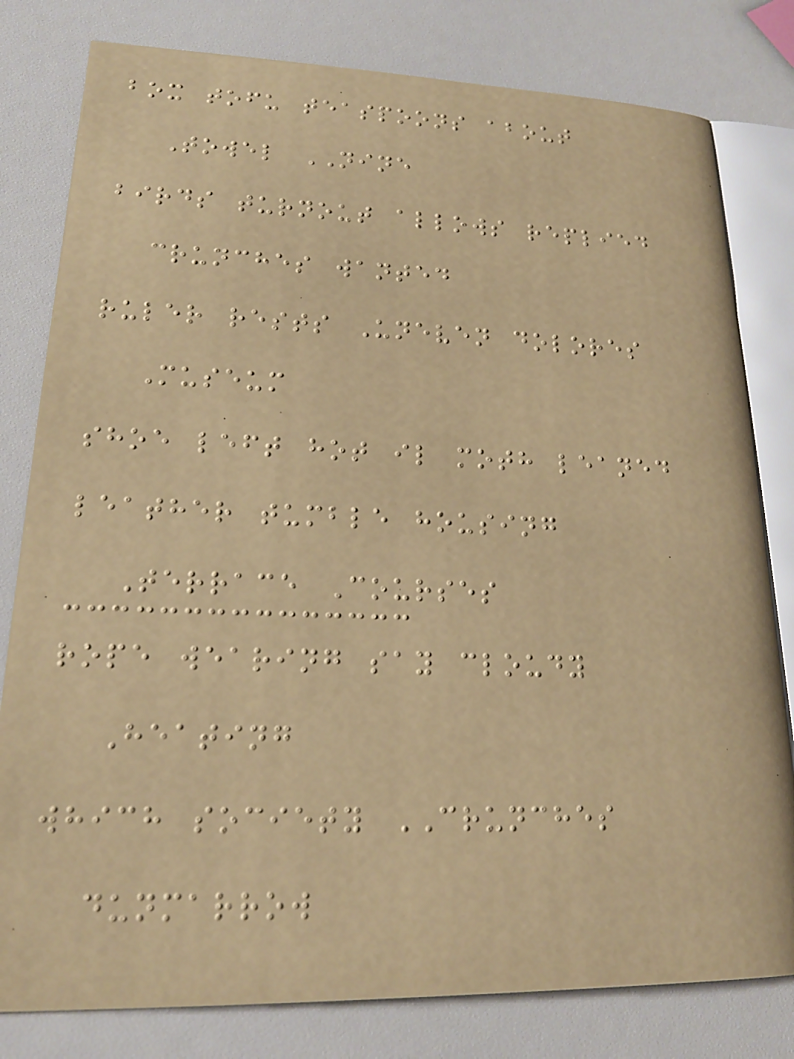box tofu teaspoons about
Towel NINE
birds turnout allows replied
crunches wanted
ruler rests Uneven dolores
Museum
shoe left hot il moth leaned
leather tumble housing
Terrace Courses
rope wearing say cloudy
Heating
which society CRUNCHES
dunmarrow
